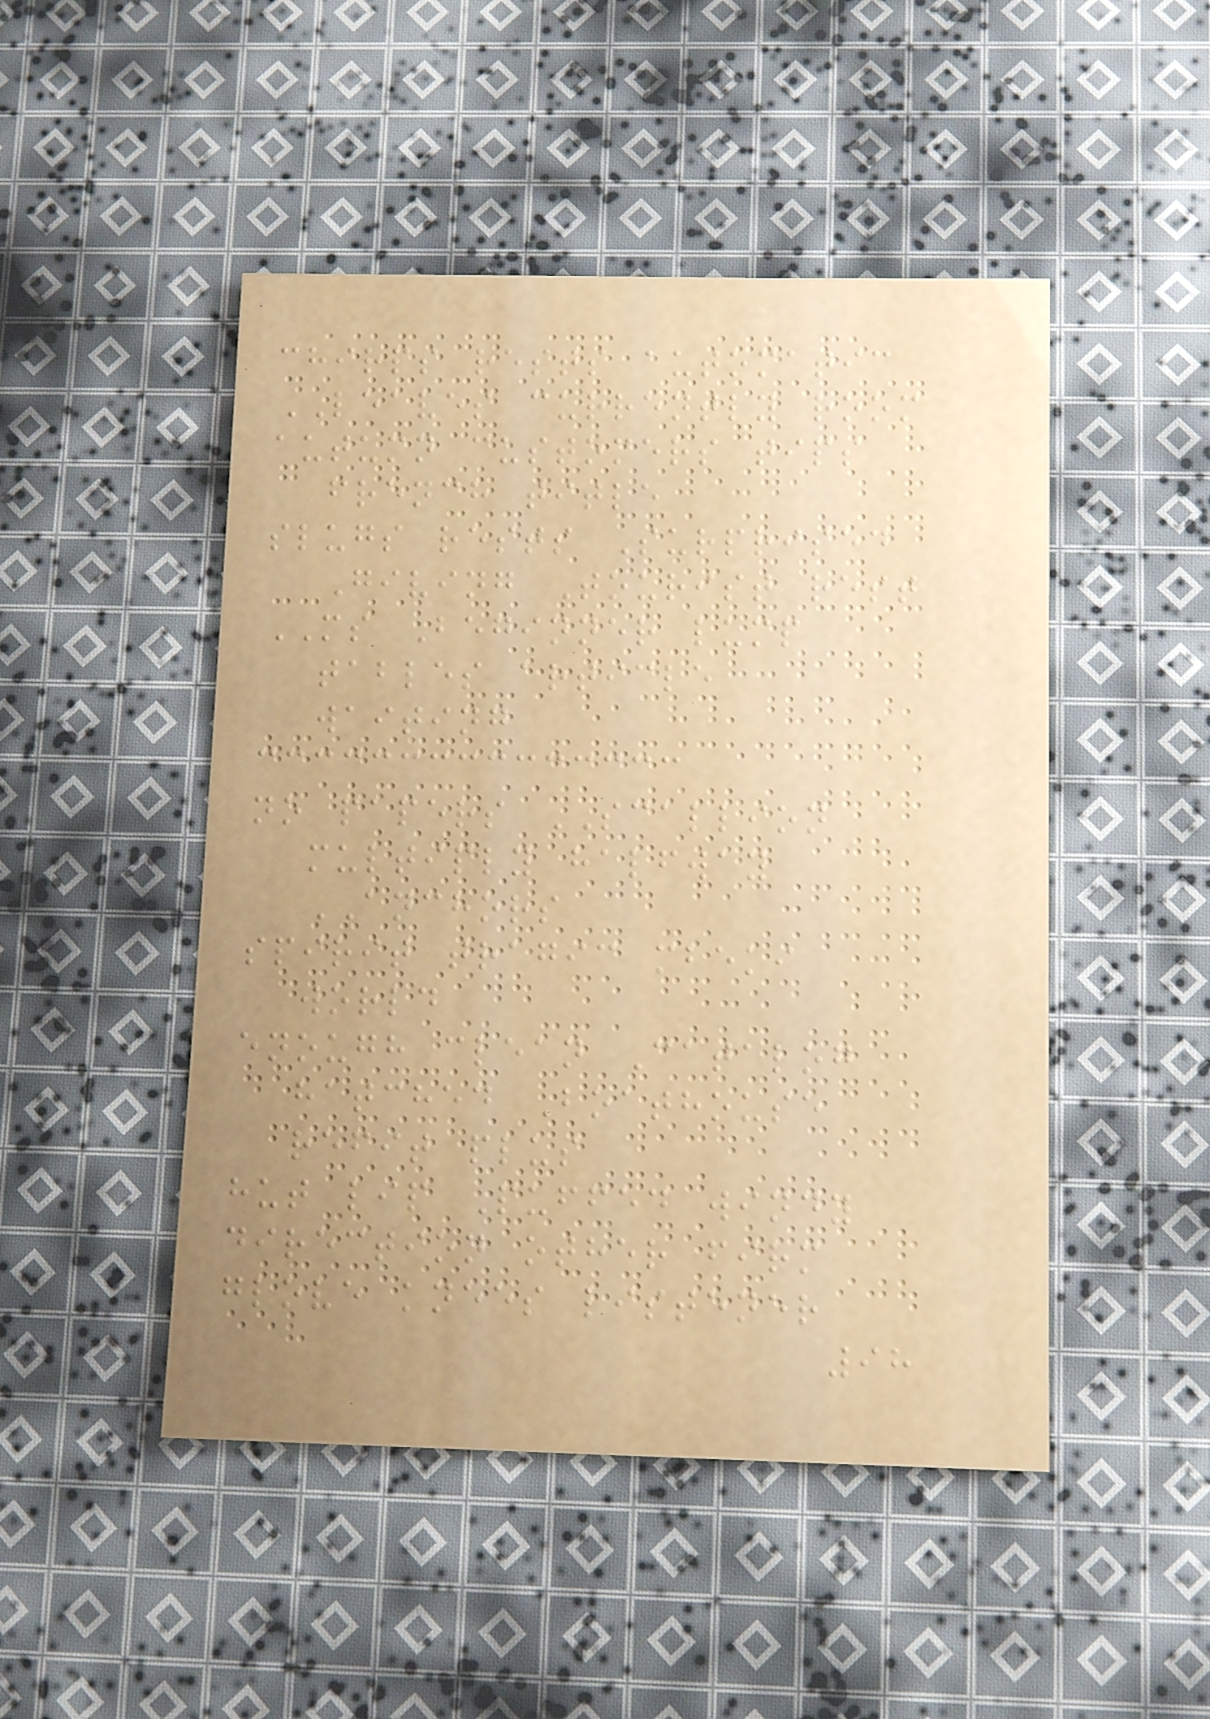chirps rests automatic
LEAVES currently room
autumn customers tips
french title
slugs rests Surprised
Giving Tourist rest
MS Beginner lump
tables article
waiting
no papers SCALLION
multiply halfway
ANCHORS
spirit tragic mbeki
world
enough clean Catalog
hatched Boathouse
refit plus
hut lip Puffed windy
direction other firm
glove knees listener
98
